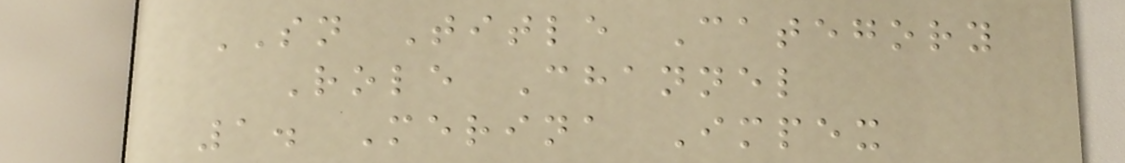SN Title Category
Role Channel
1. Merina Impex
